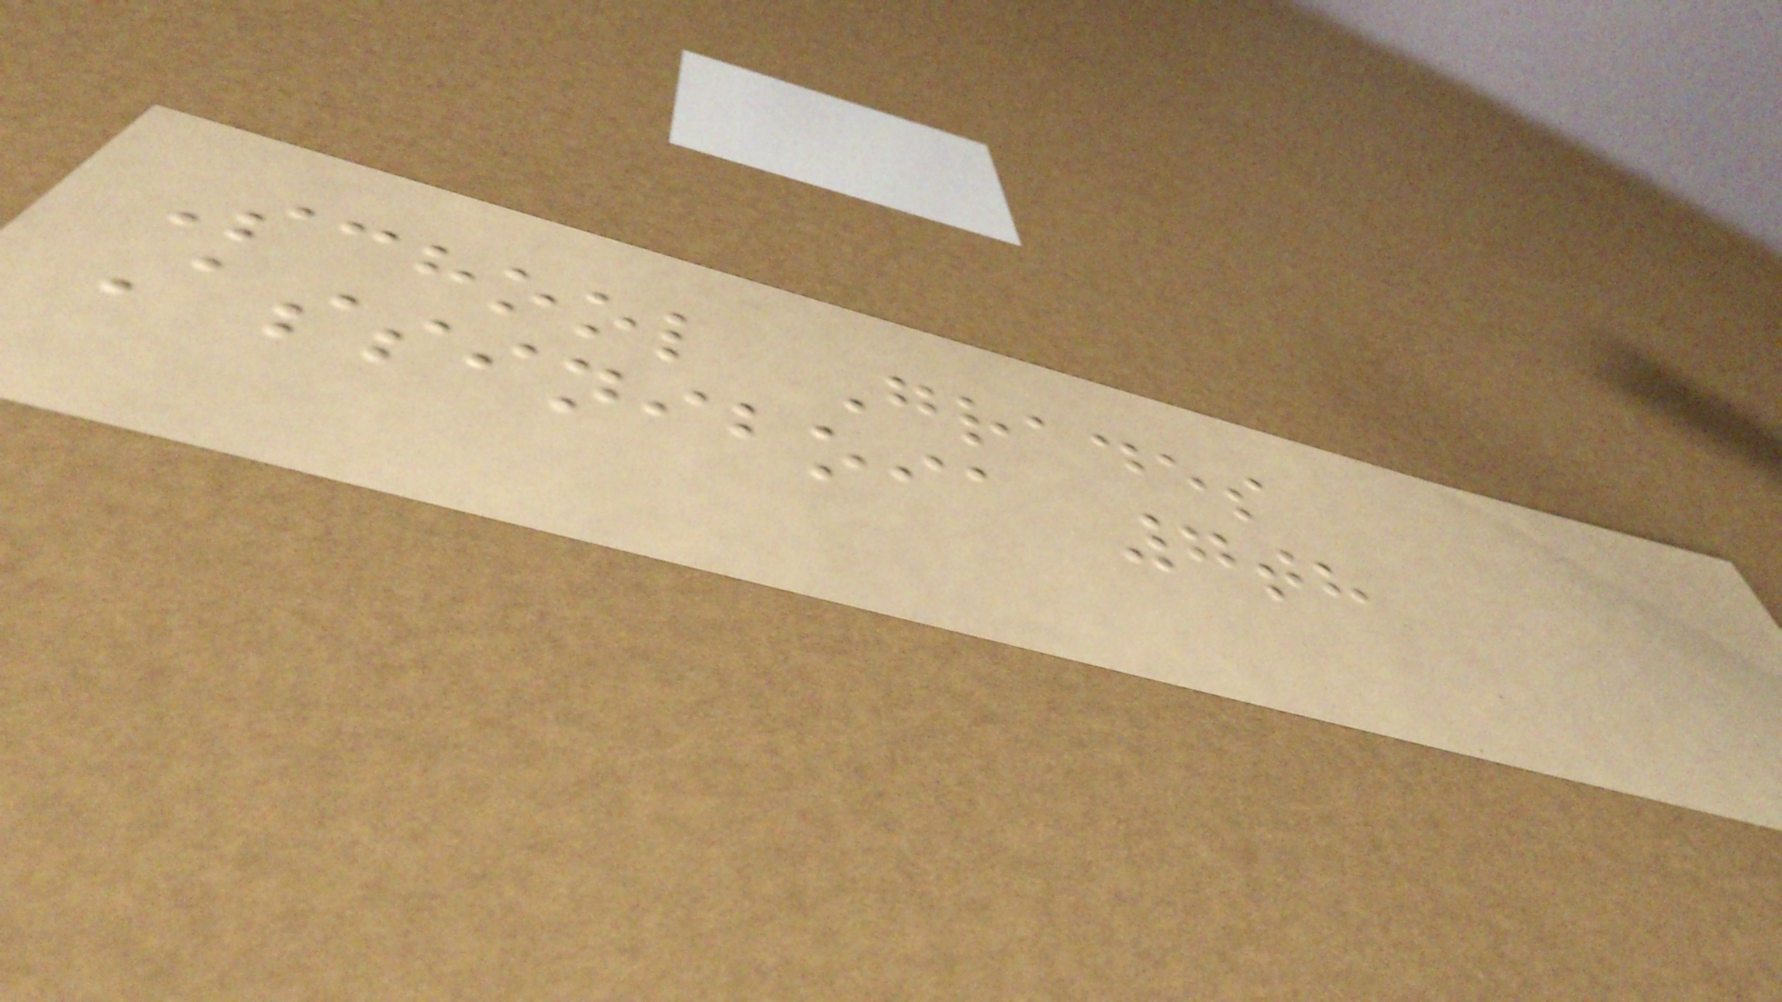School Grades
Assiniboia 7th
